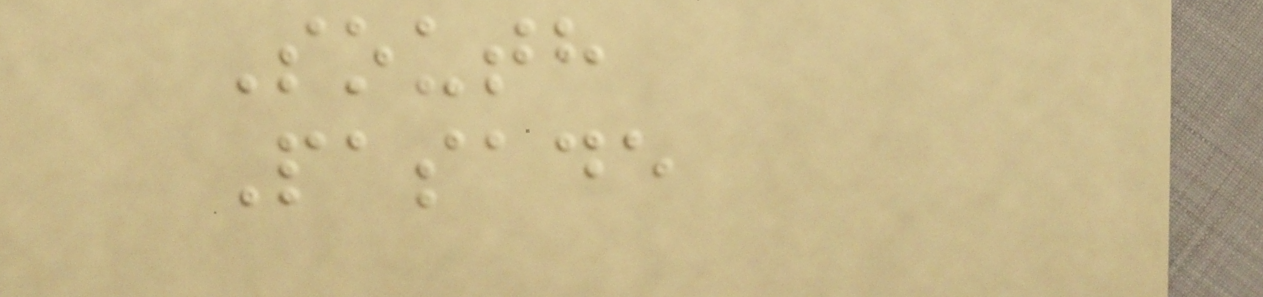South
Pasade
